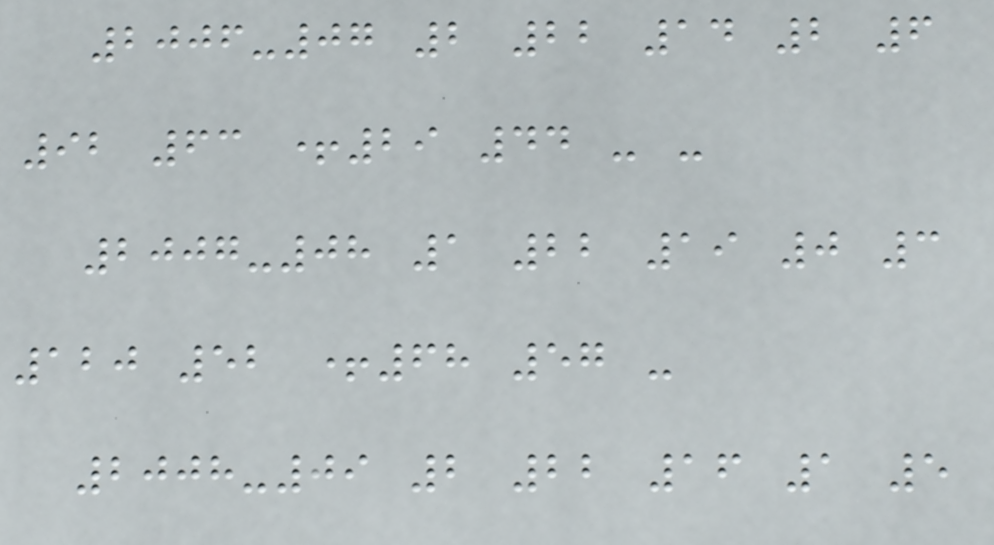2006-07 2 22 14 2 6
92 63 +29 44 - -
2007-08 1 22 19 0 3
120 52 +68 57 -
2008-09 2 22 16 1 5
